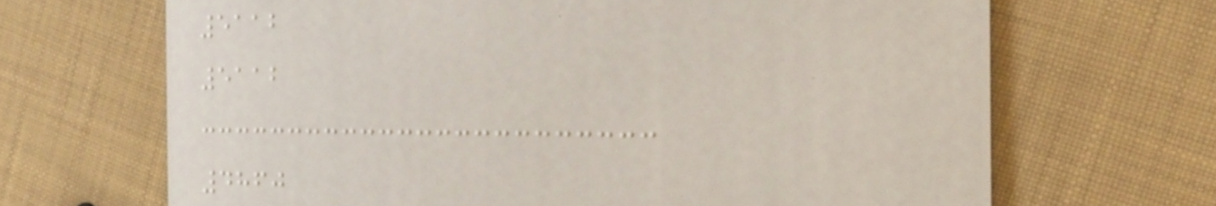5112
5112
4860
